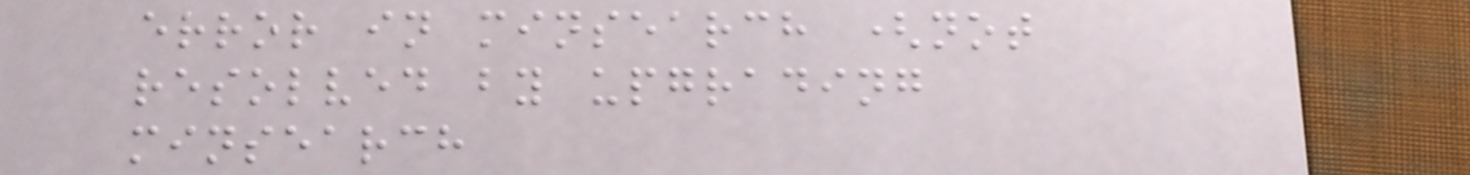error in minsearch (not
resolved by upgrading
minsearch
